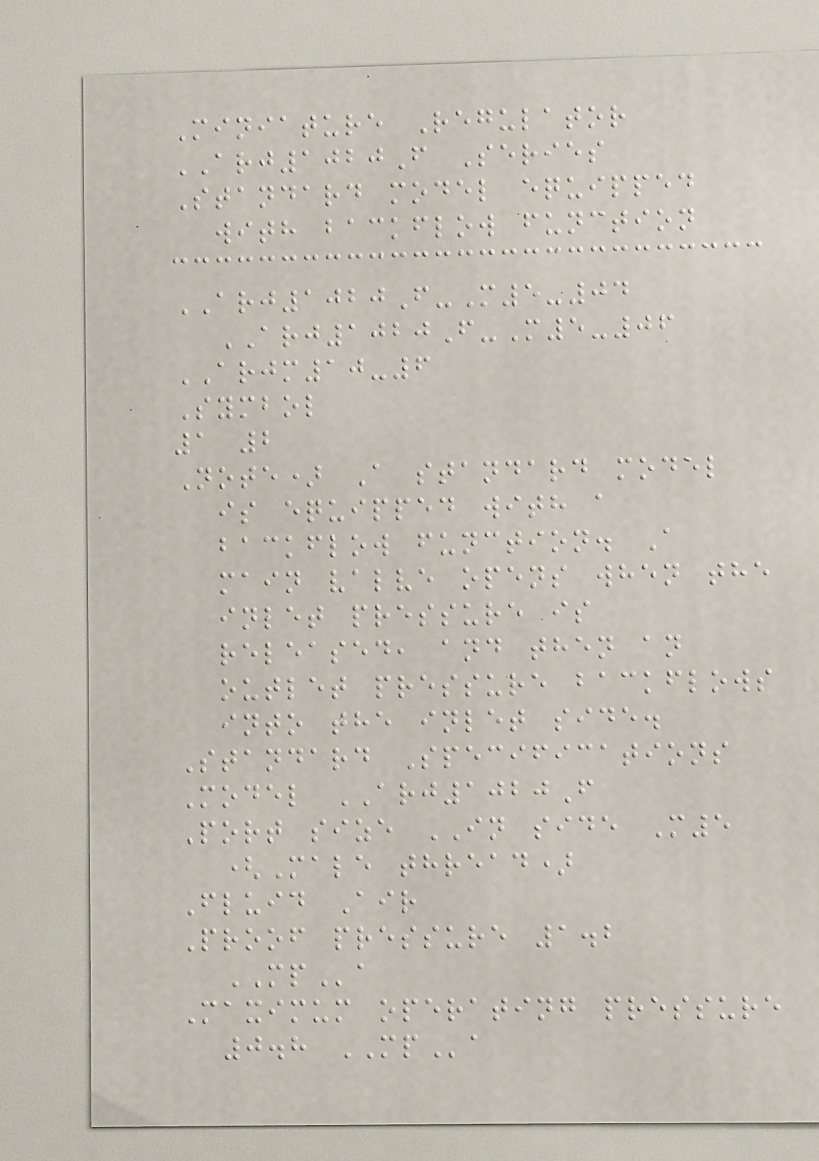Miniature Regulator
ARJ1020F Series
Standard model equipped
with backflow function
ARJ1020F-M5-04
ARJ1020F-M5-06
ARJM10-6
Symbol
1 2
Note) A standard model
is equipped with a
backflow function. A
main valve opens when the
inlet pressure is
released, and then an
outlet pressure backflows
into the inlet side.
Standard Specifications
Model ARJ1020F
Port size IN side M5
(Male thread)
Fluid Air
Proof pressure 1.2
MPa
Maximum operating pressure
0.8 MPa
